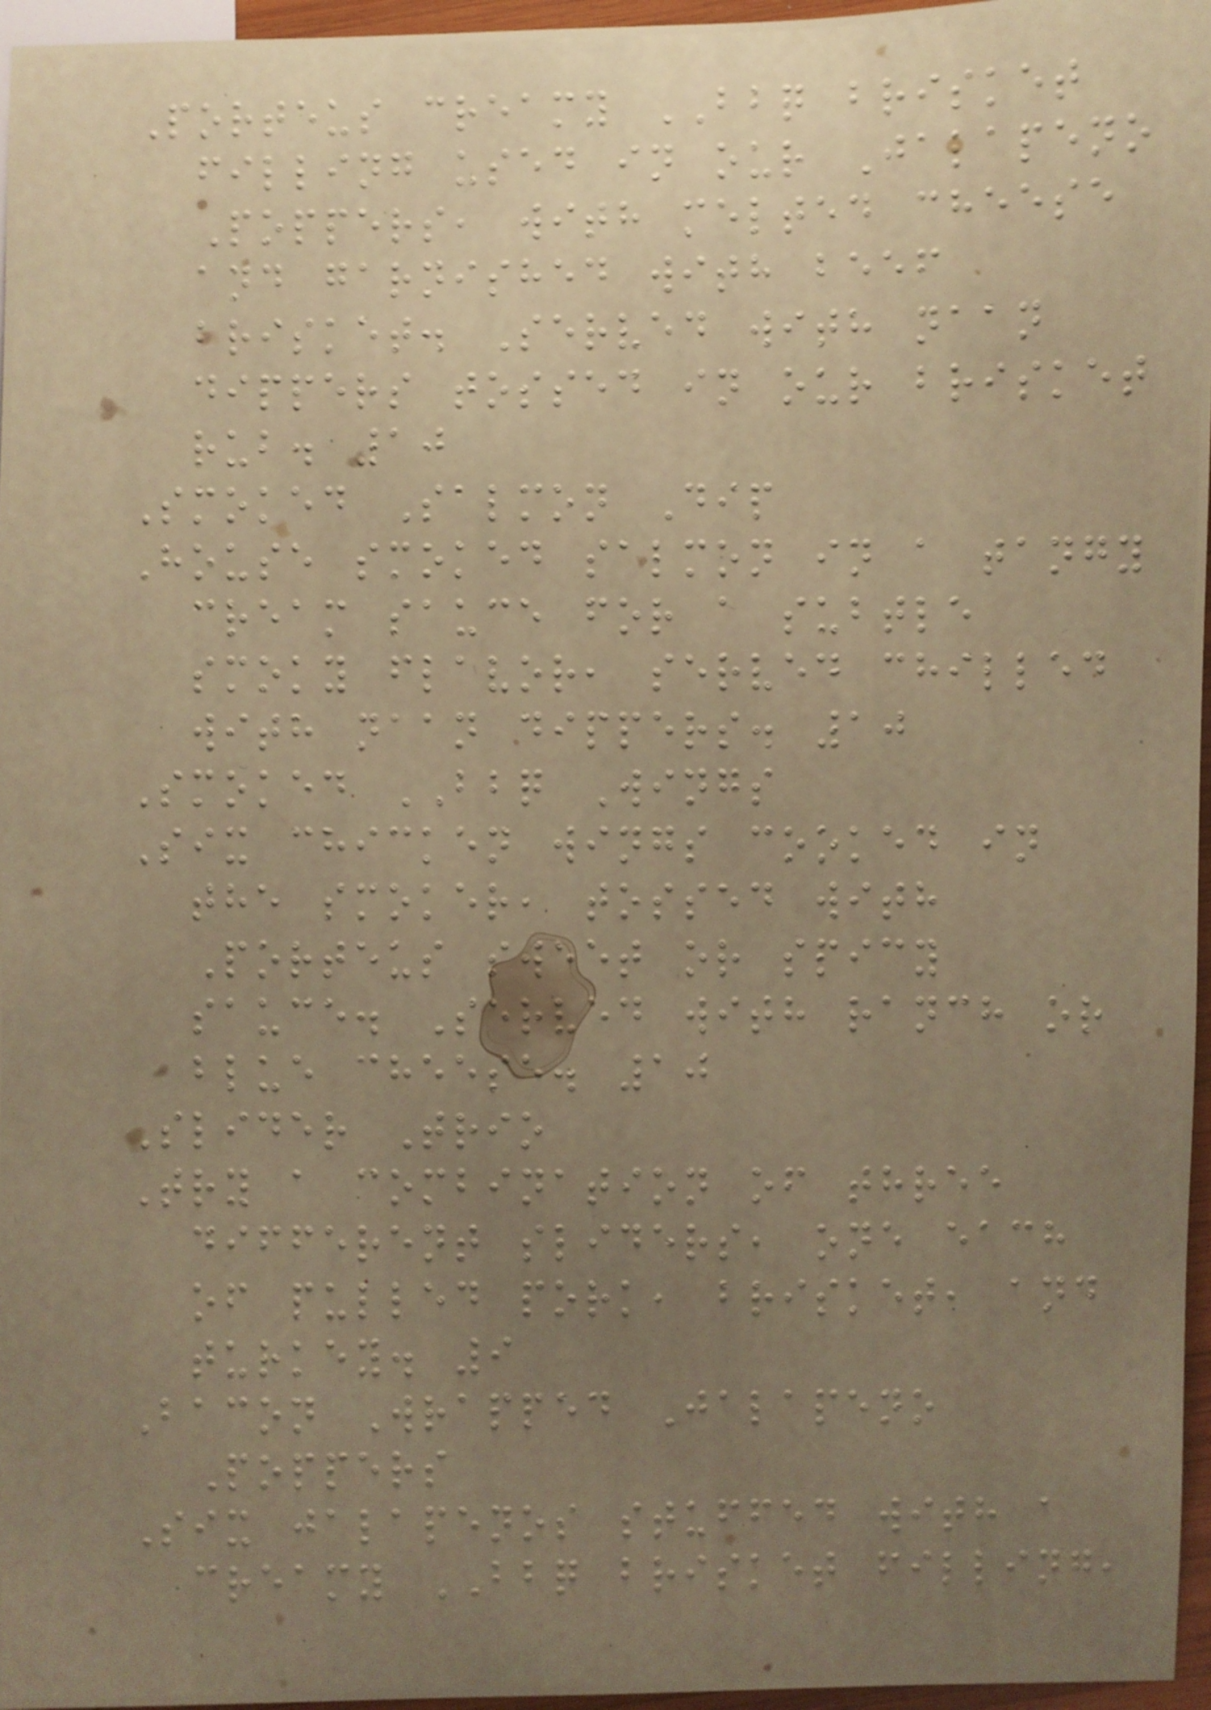Porteus creamy BBQ brisket
filling used in our Jalapeno
Poppers, with melted cheese
and garnished with beef
brisket. Served with naan
dippers tossed in our brisket
rub. 10
Smoked Salmon Dip
House smoked salmon in a tangy
cream sauce for a subtle
smoky flavor, served chilled
with naan dippers. 10
Smoked BBQ Wings
Six chicken wings cooked in
the smoker, tossed with
Porteus sweet or spicy
sauce. Served with ranch or
blue cheese. 10
Slider Trio
Try a combination of three
different sliders, one each
of pulled pork, brisket, and
turkey. 9
Bacon Wrapped Jalapeno
Poppers
Six jalapenos stuffed with a
creamy BBQ brisket filling,
